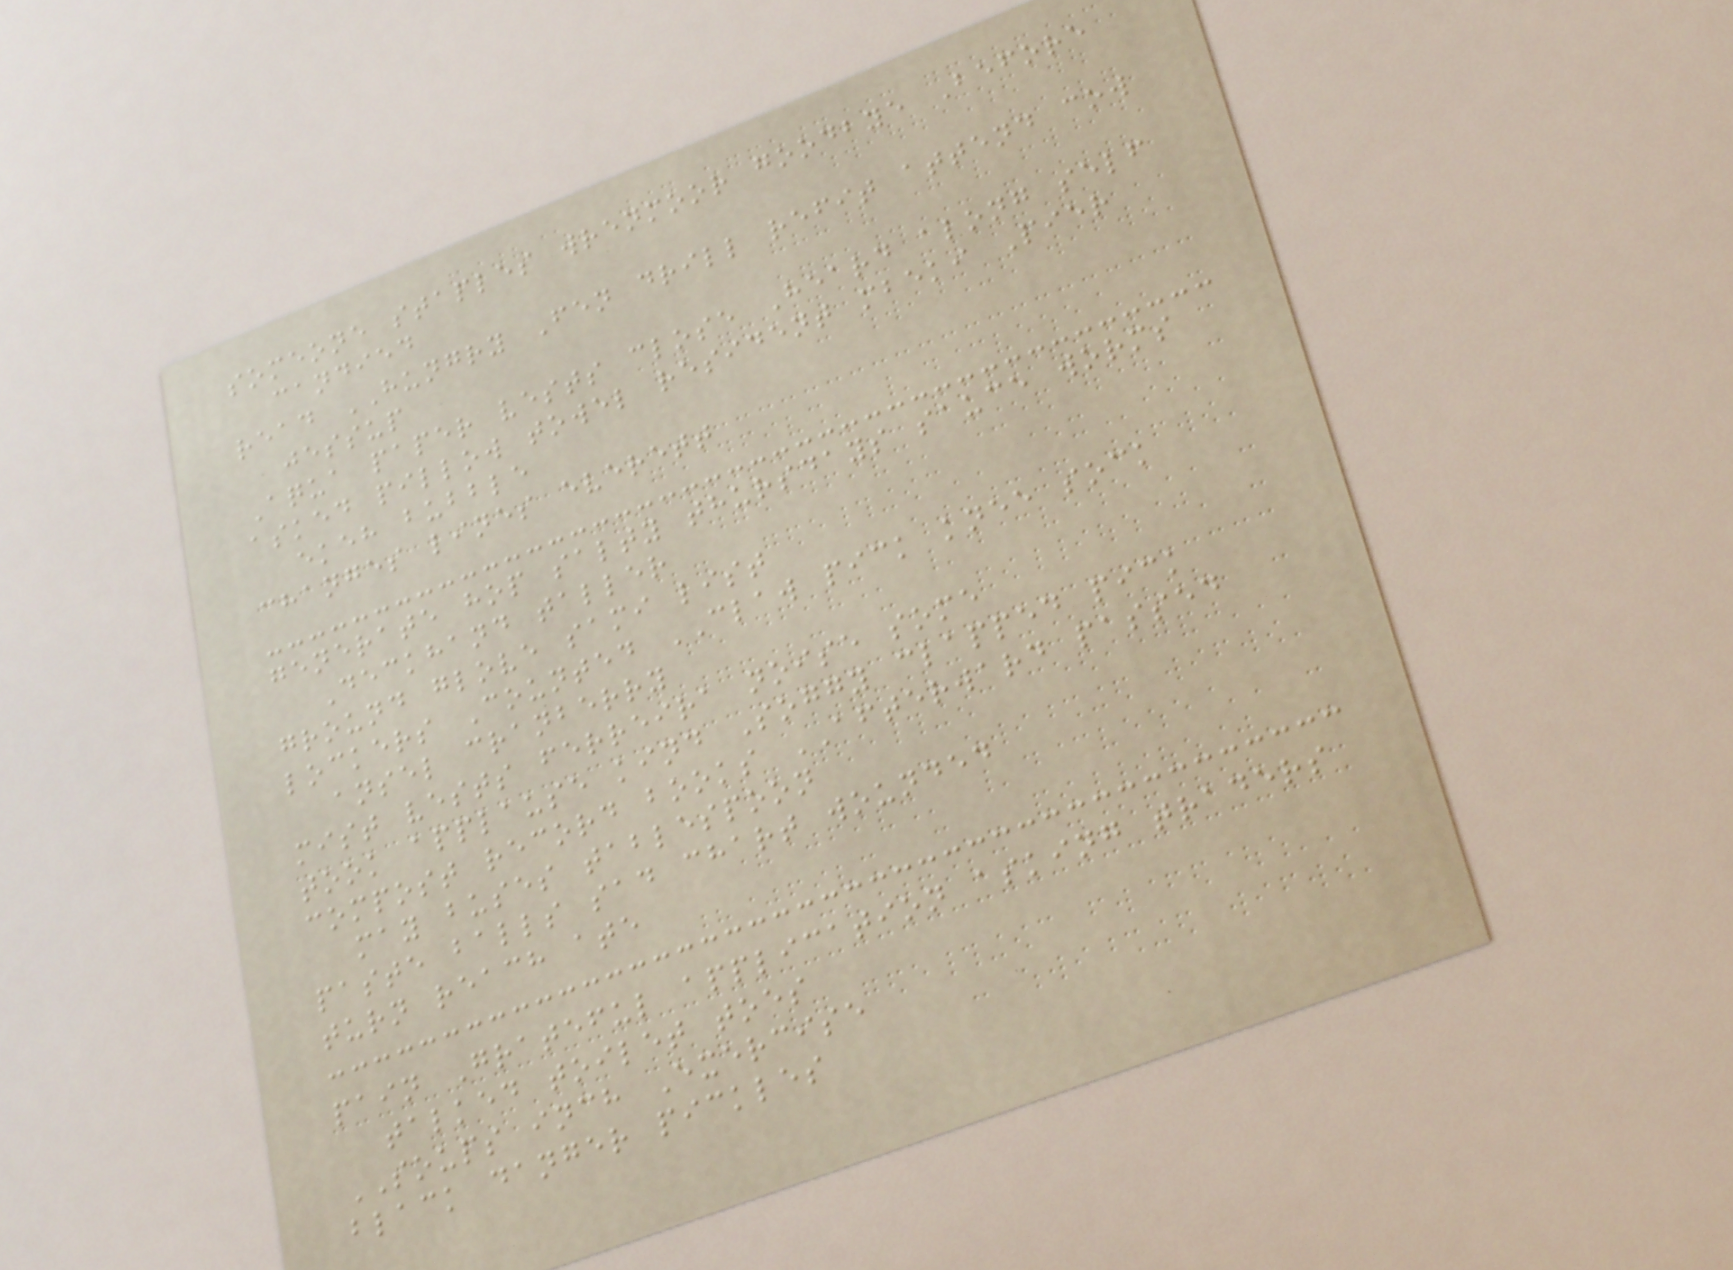someone staples wrenmoor goodbye Before
candied
read HUNGRY Fen drill refit attend cow
jessup
Aqua paper vests close Heard along self
asked pillow towel resident mbeki Pier
ekeh bubble
changes lines everett
generate hop salty thursdays sauce worms
Deckhand taller
ground glove sami list
lockers Counted CLAW pick knee sock
ansel cranberry
mist vests ferreira noise some
took applause kind Soggy clapped pick
compost record books AFTERWARD passed
may buses tablespoon
paste balls sad chart wounded
turn reach ate
pain Grateful application asking traders
talked toilet toes
SOUPS inch Exercise
black danger pickles
